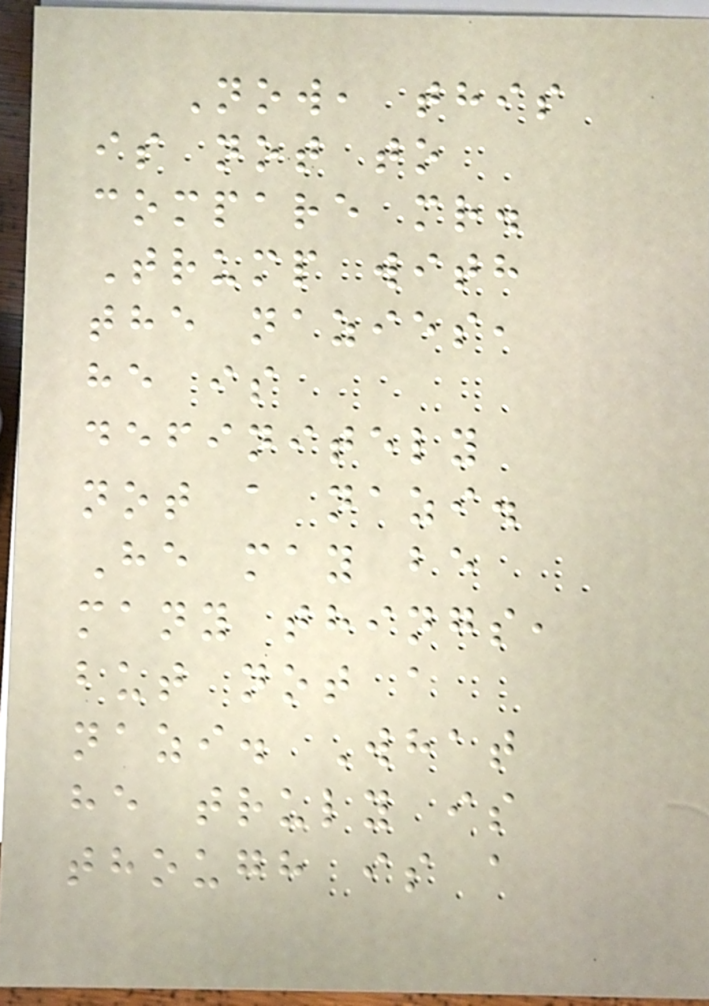Now, this
is not to
compare mr.
Trump with
the nazies,
he is
definitely
not a nazi.
He may be
many things,
but not a
nazi. What
he truly is
though is a
